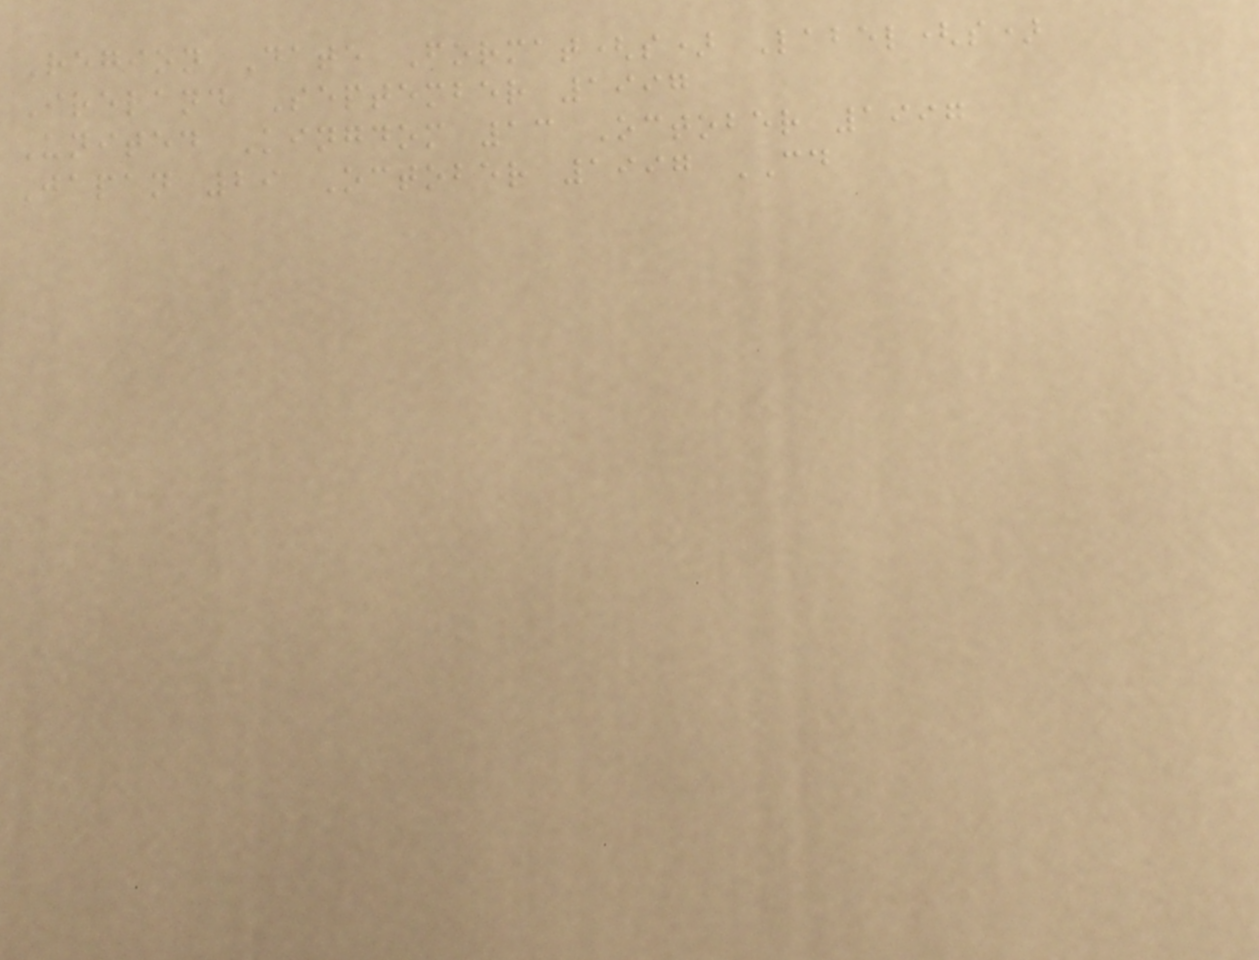Region Date Format(s) Label(s)
Ireland September 1997
United Kingdom 13 October 1997
Japan 29 October 1997 CD
